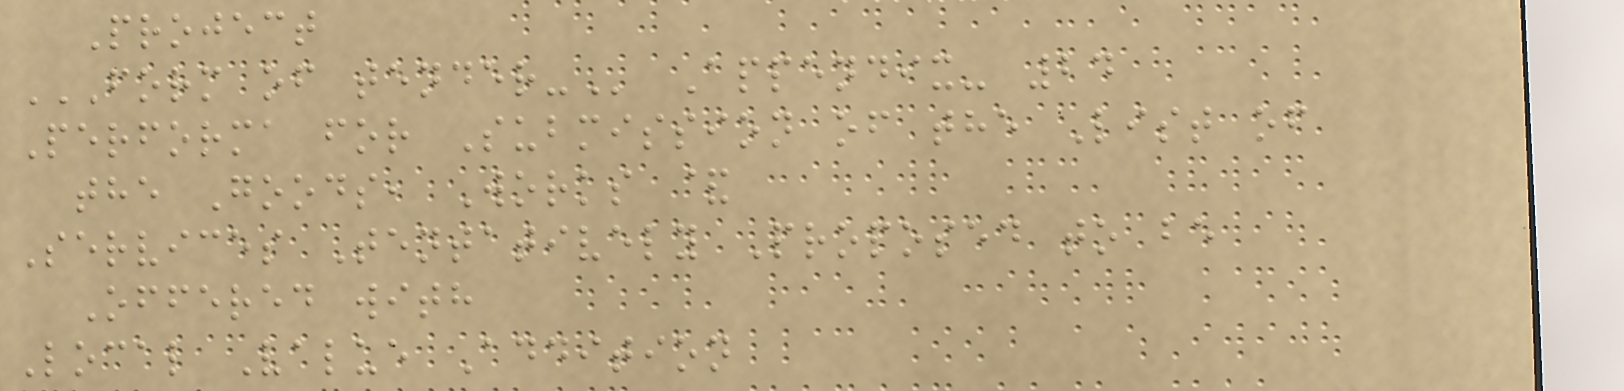Project
FORM OF TENDER- Appendix- 24
Performa for Submission of the List of
the Goods, Works &
Services Tentatively Proposed to be
Offered with
Local Value Addition
